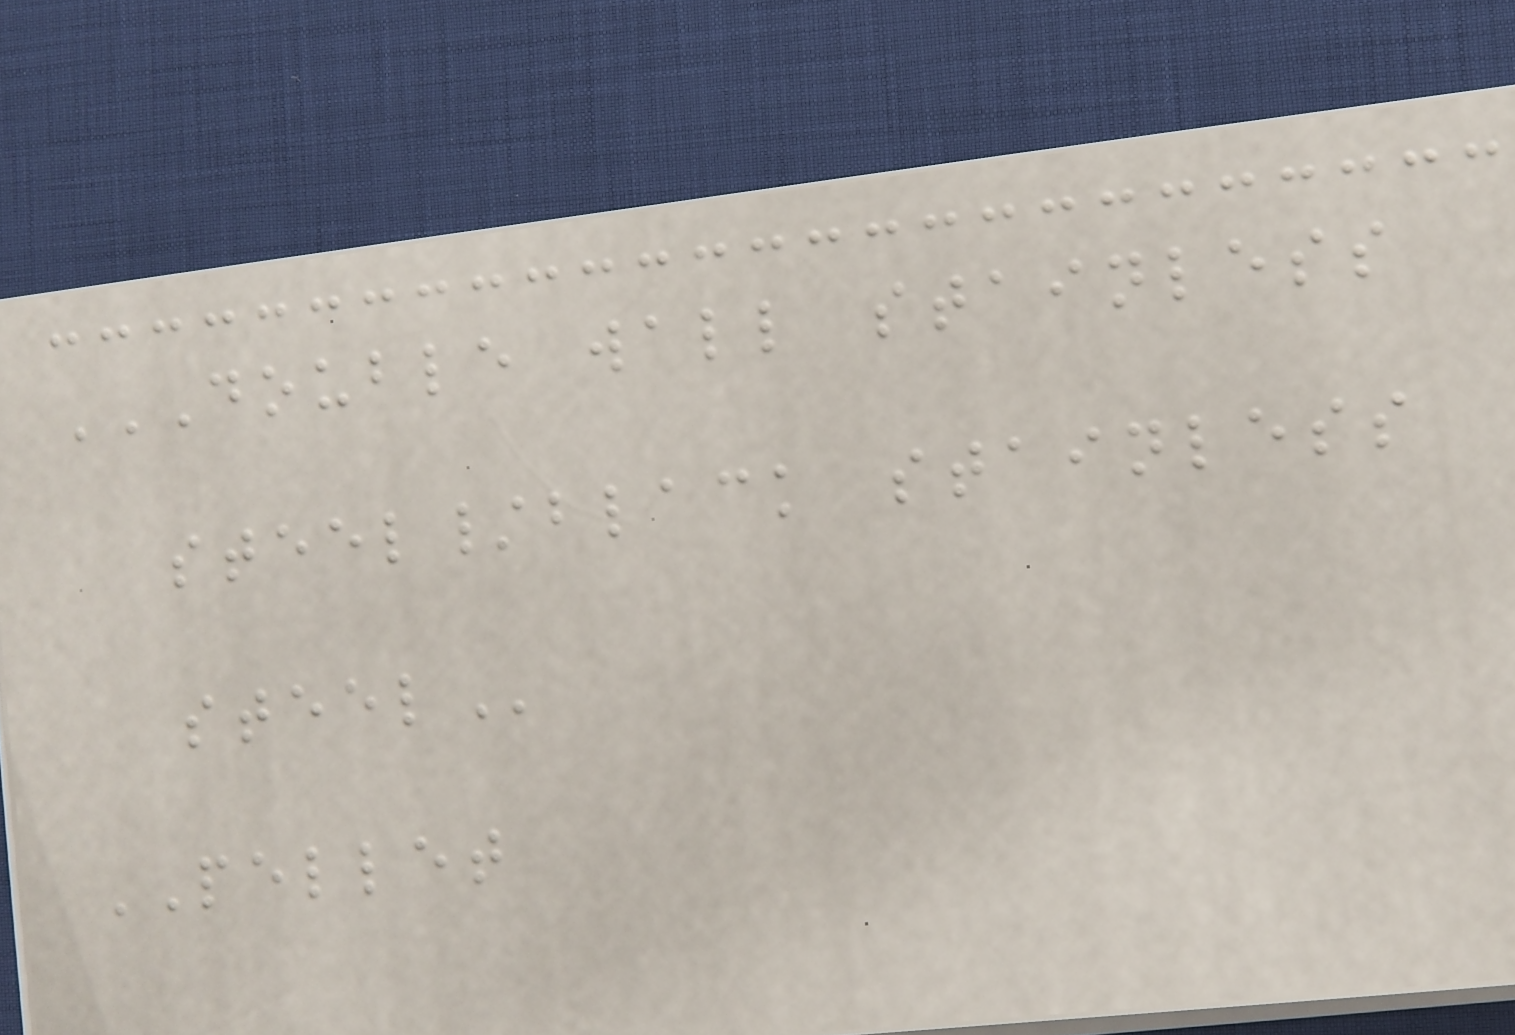DOUBLE WALL STAINLESS
STEEL/BLACK STAINLESS
STEEL
PELLET
